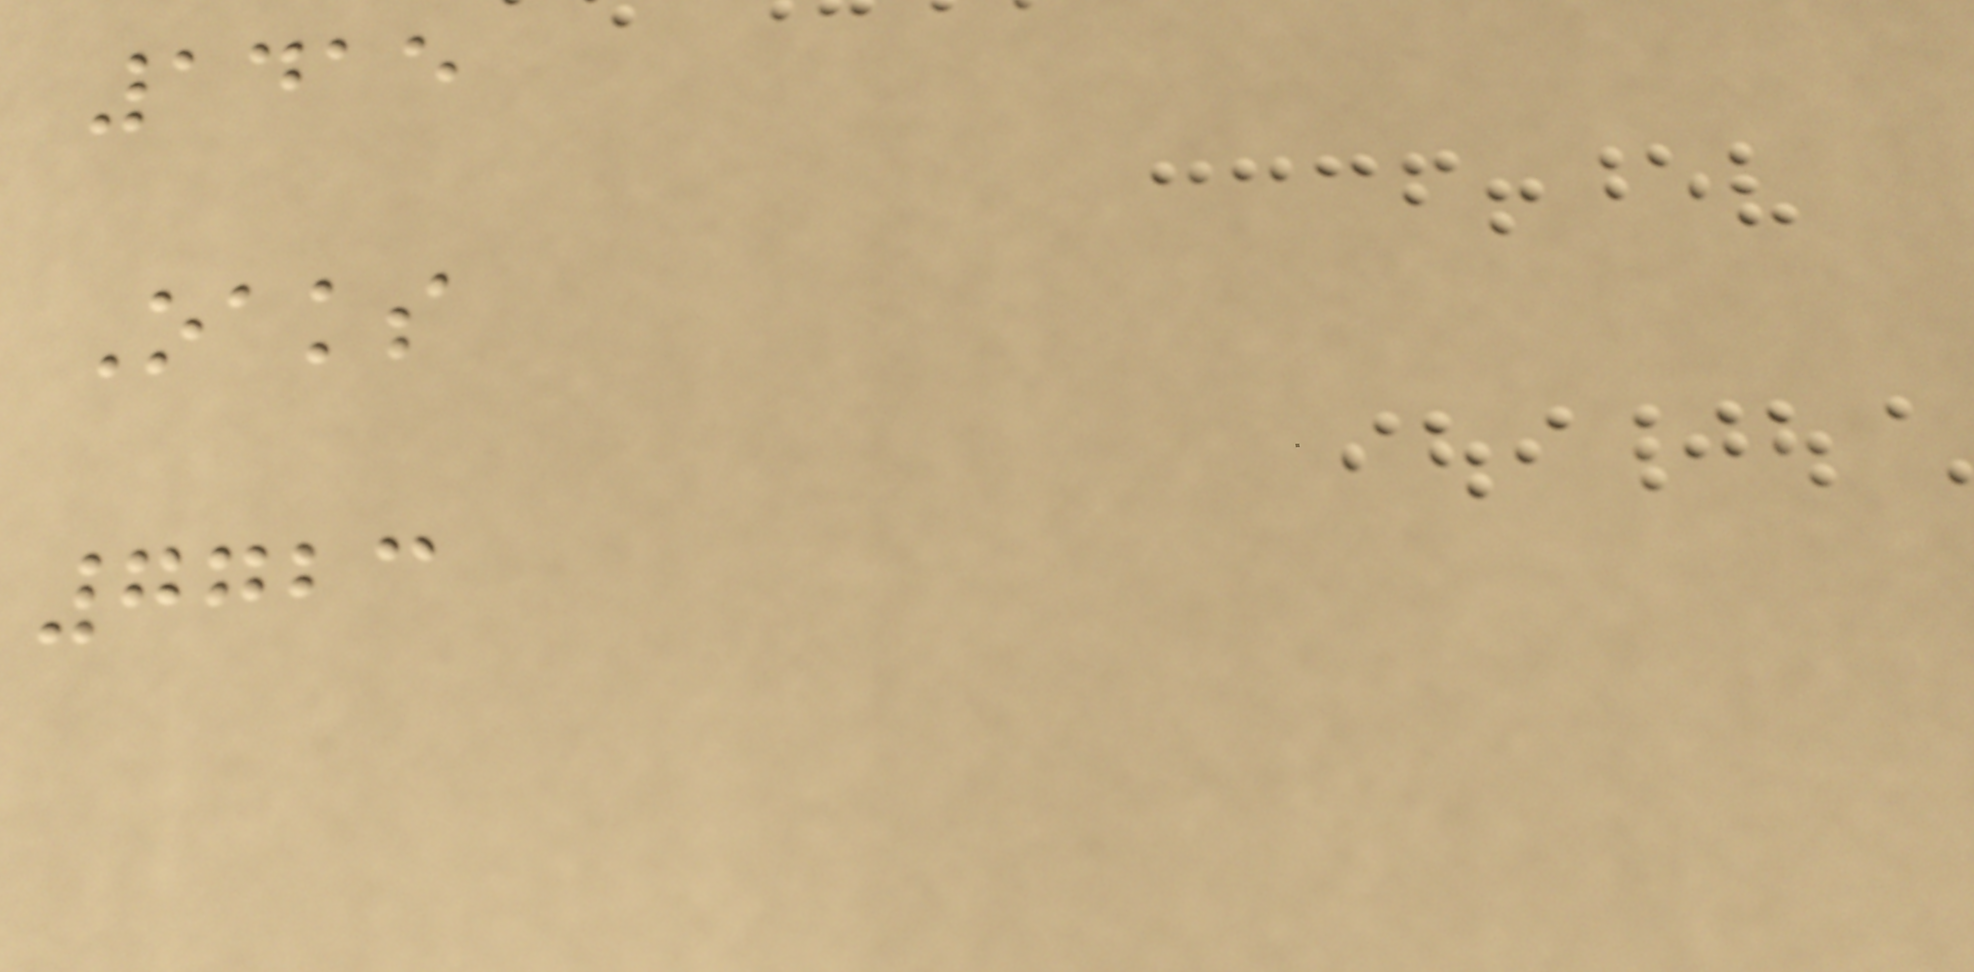1415
Oaks
7723
